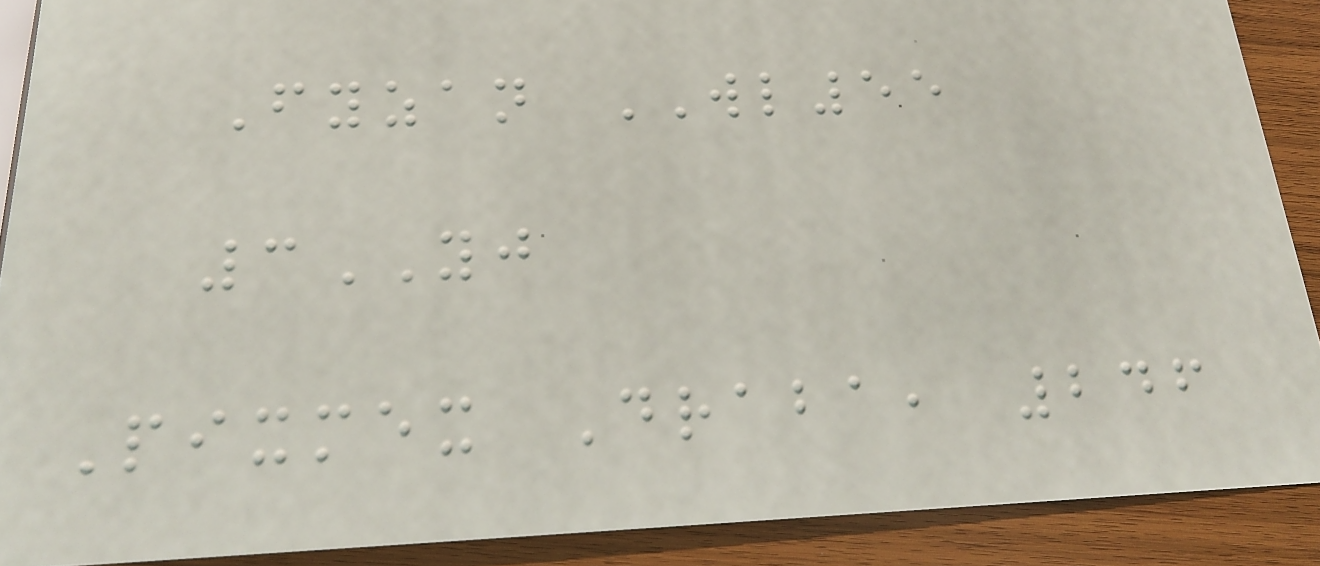Fyzan WL55
3YJ
Pixmex Draba, 246
